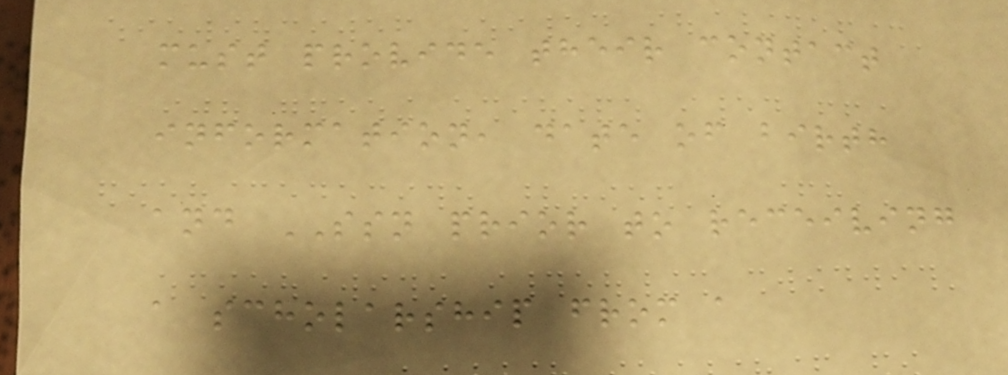must provide their contact
information, date of birth
and SSN prior to receiving
a scholarship from a
